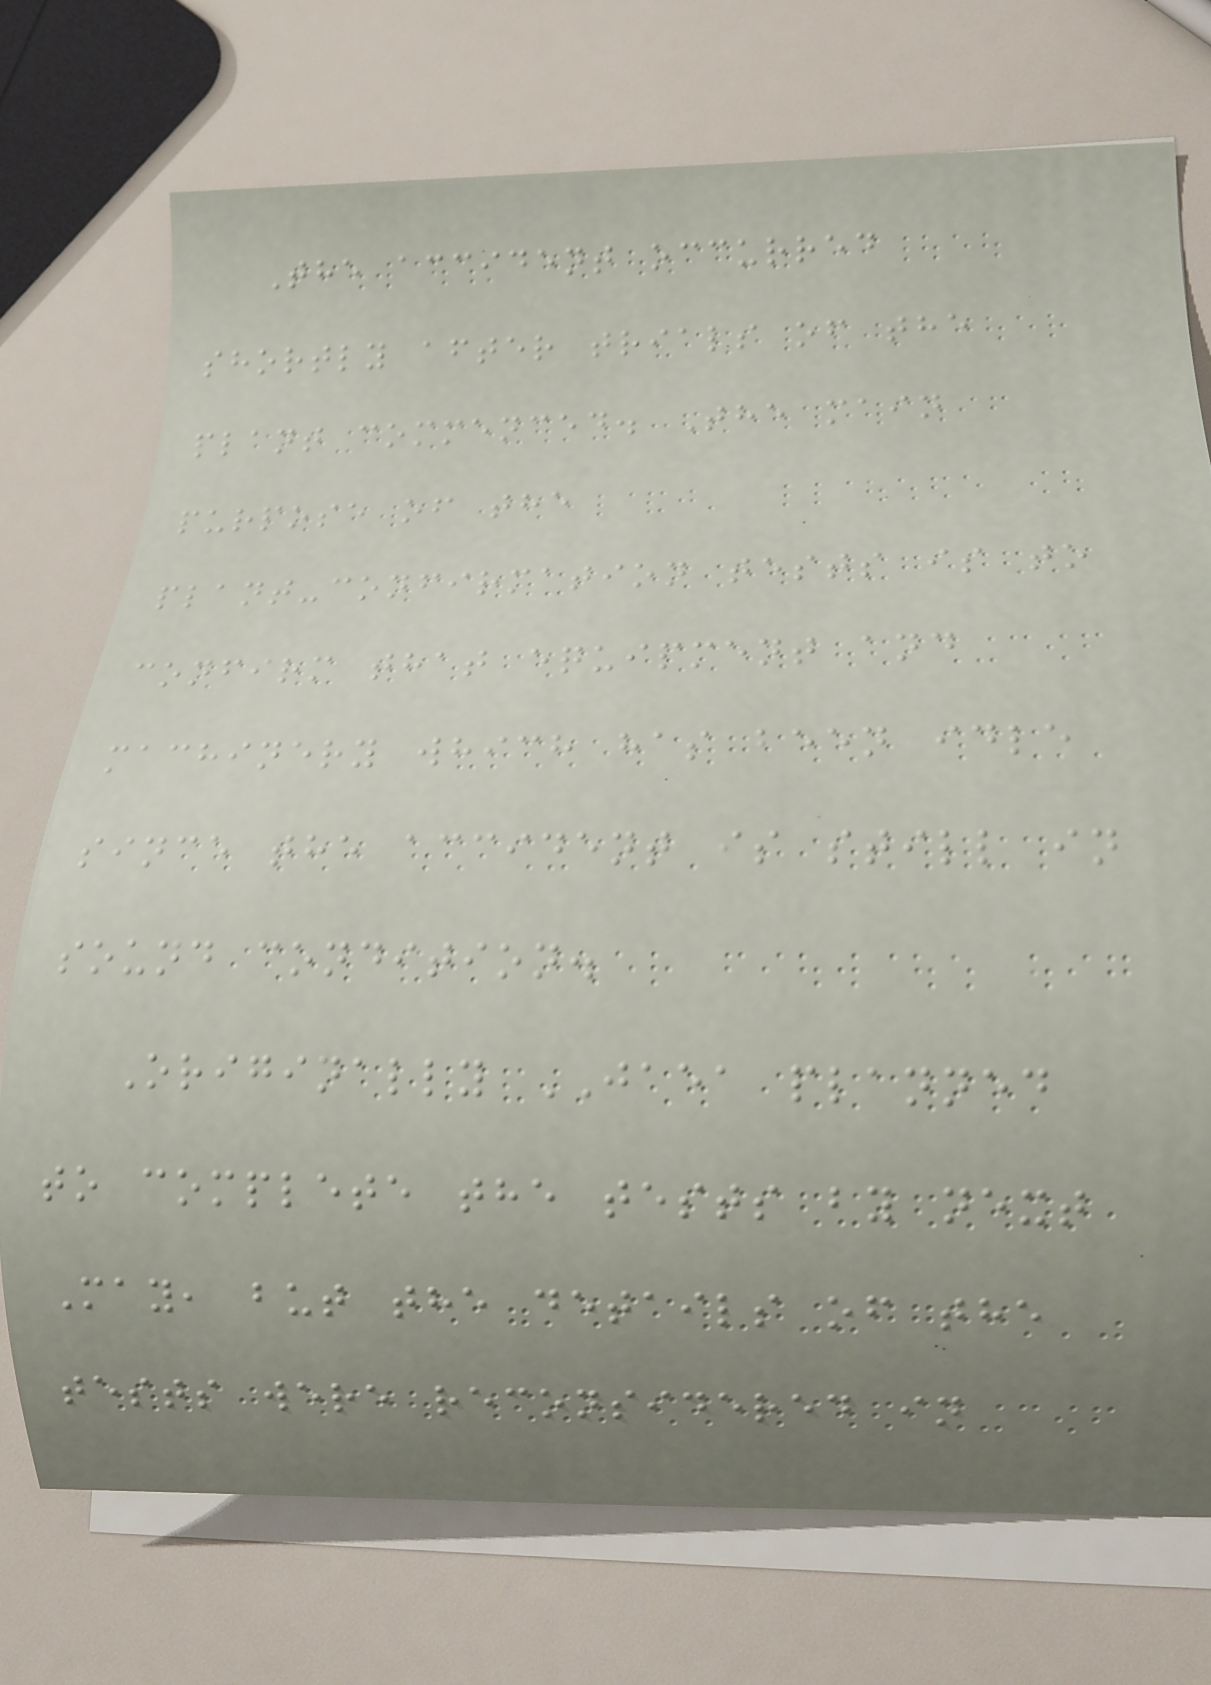The accident occurred
shortly after trials of the
plant commenced. The main
purpose of the
plant-confirmation tests is to
confirm that equipment and
machinery which has been idle
since the accident is still in
sound condition.
Originally JAEA planned
to complete the tests by next
May, but the details of the
tests were reconsidered in
